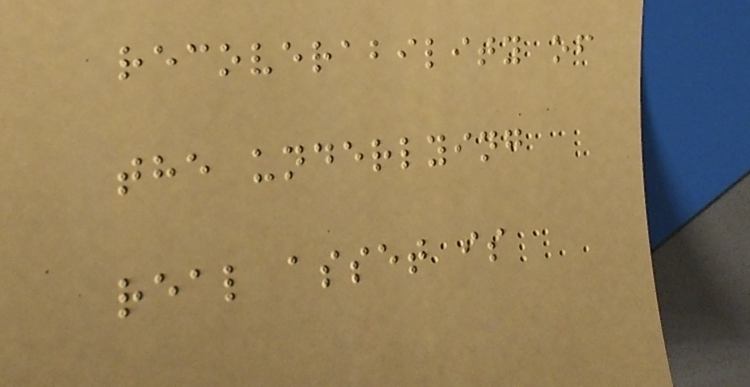recoverability of
the underlying
real asset is
